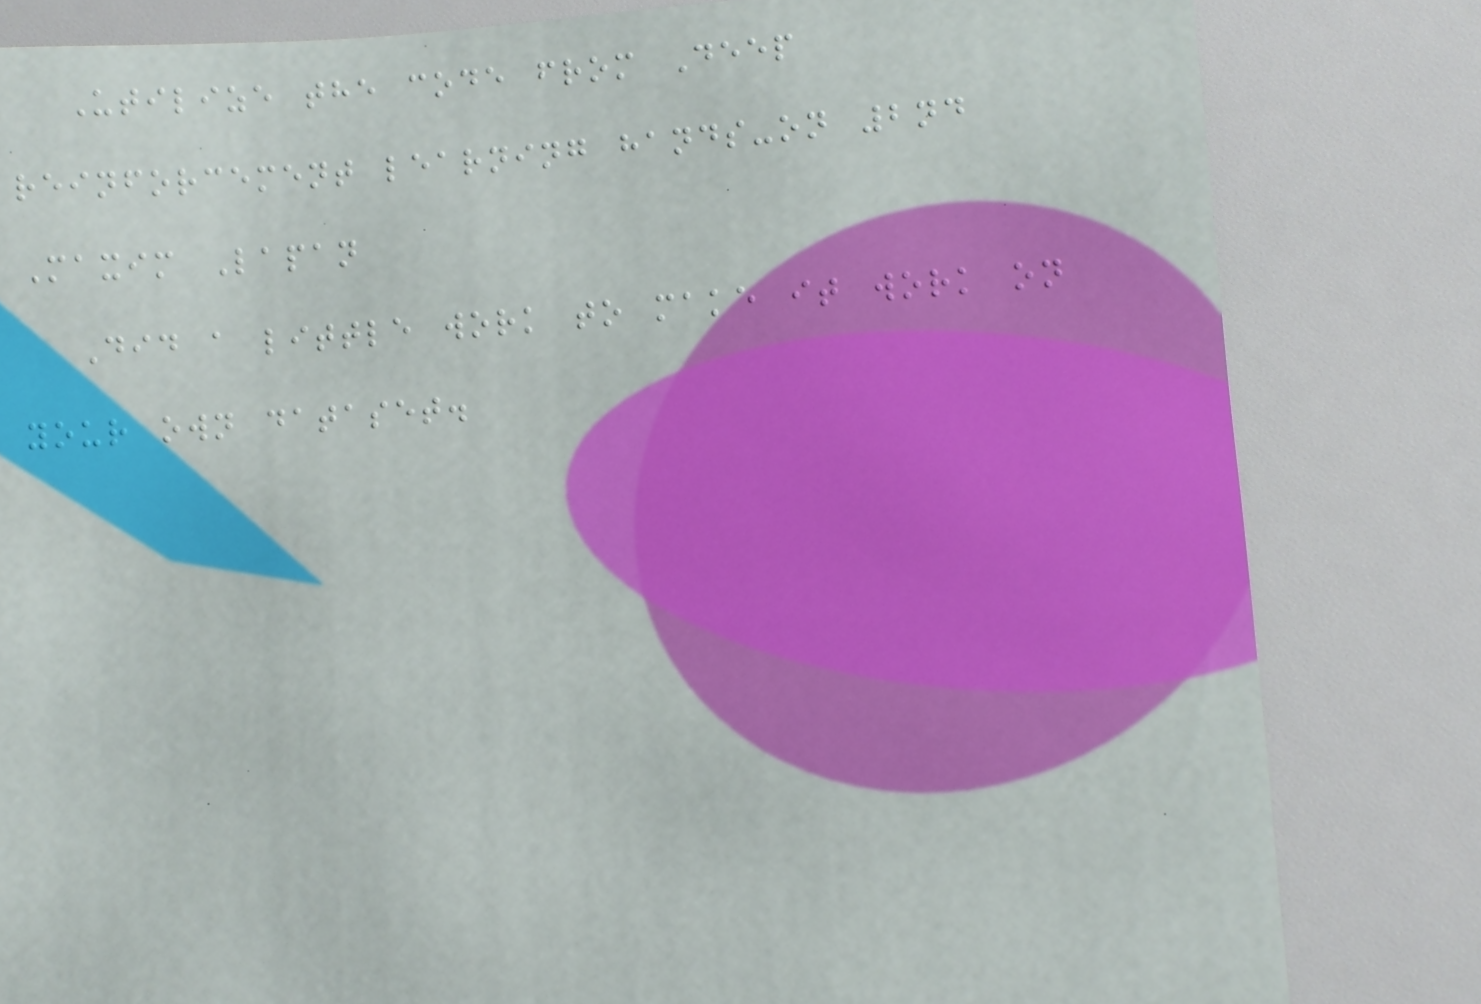Utilize the code from Deep
reinforcement learning hands-on 2nd
Maxim Lapan
Did a little work to make it work on
your own dataset.
